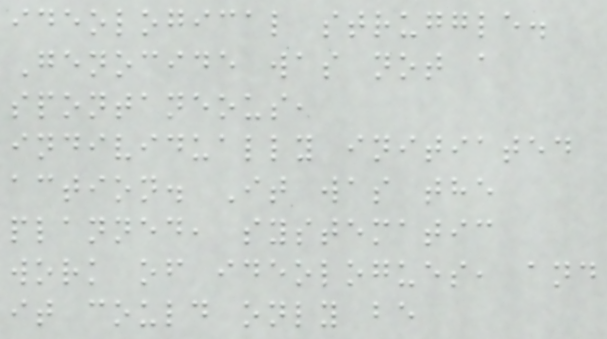ideological struggle.
Genocide was not a
spontaneous,
individually initiated
action. It was the
planned, systematic
work of ideologues, and
it could only be
